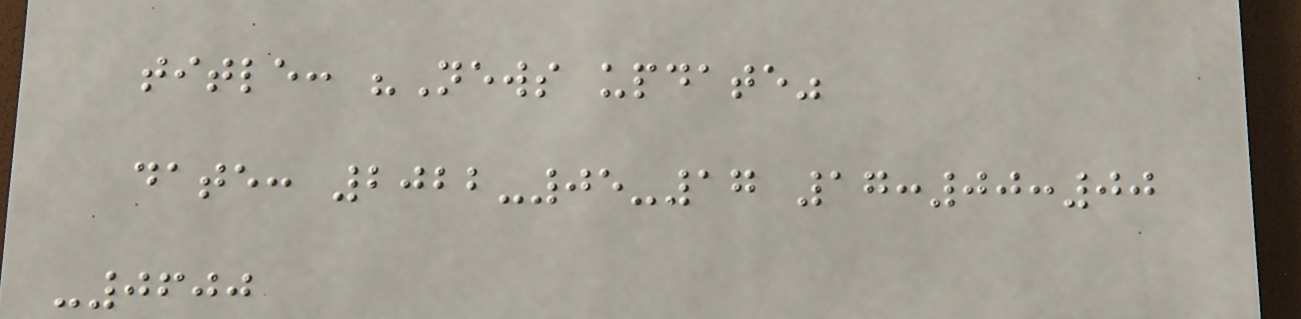title: "News update"
date: 2022-05-17 17:00:00
-0600
